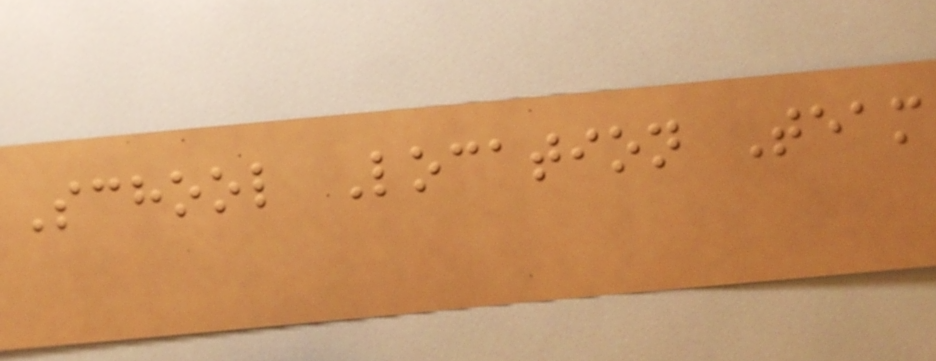School Location Team
